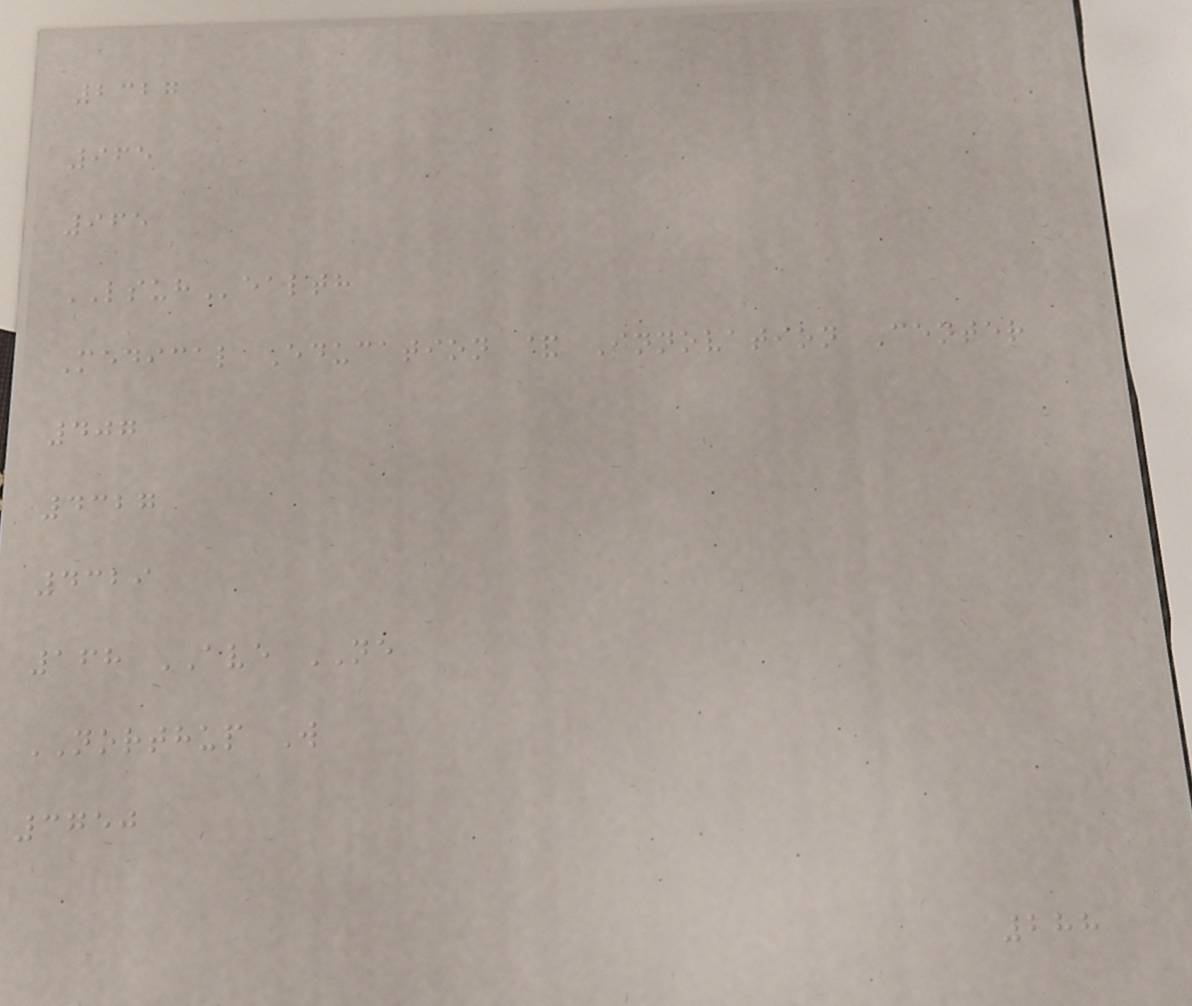2327
965
965
LSUHealth
Medical Education & Innovation Center
407
4327
4329
168 AVE NE
NORTHUP W
3750
288
